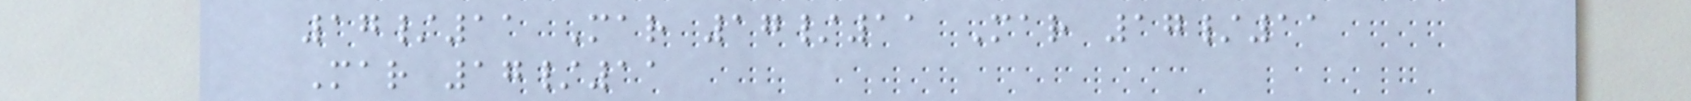17/11 Mar 17/11 Mar 17/11
Mar 17/11
